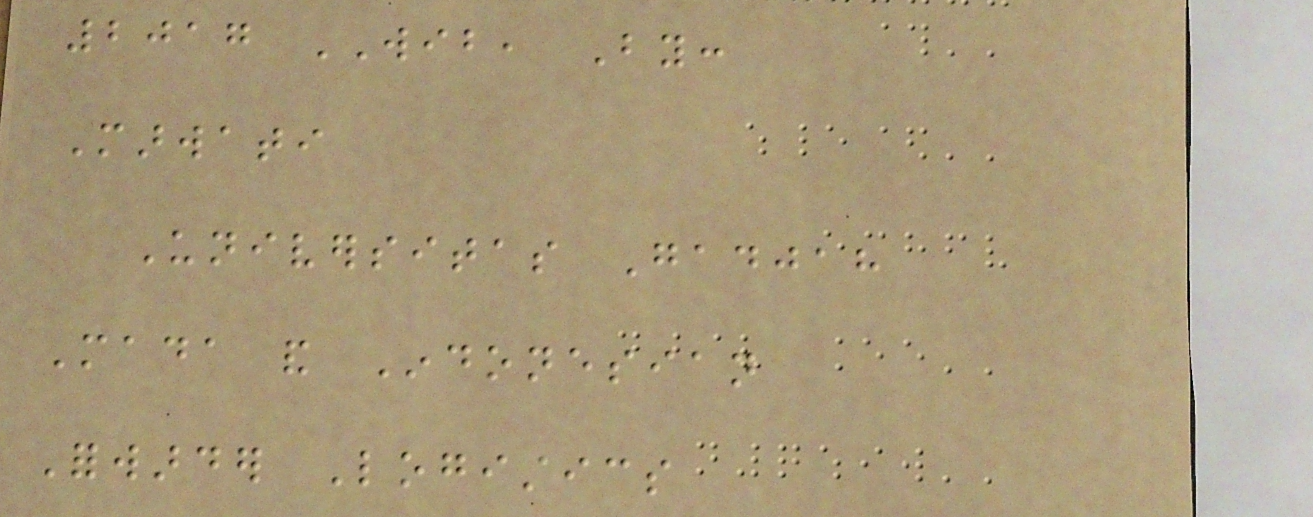2017 WIB, By:
Marwati
Universitas Gadjah
Mada and Indonesian
Forwarder Logistics
